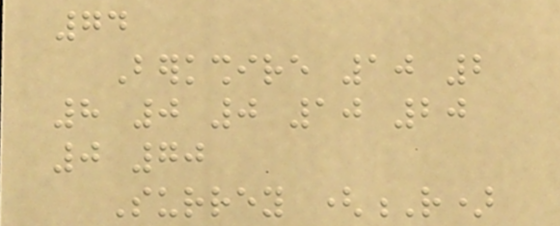74
Berkshire 10 2
8 0 0 10 20
0 70
Surrey (R)
